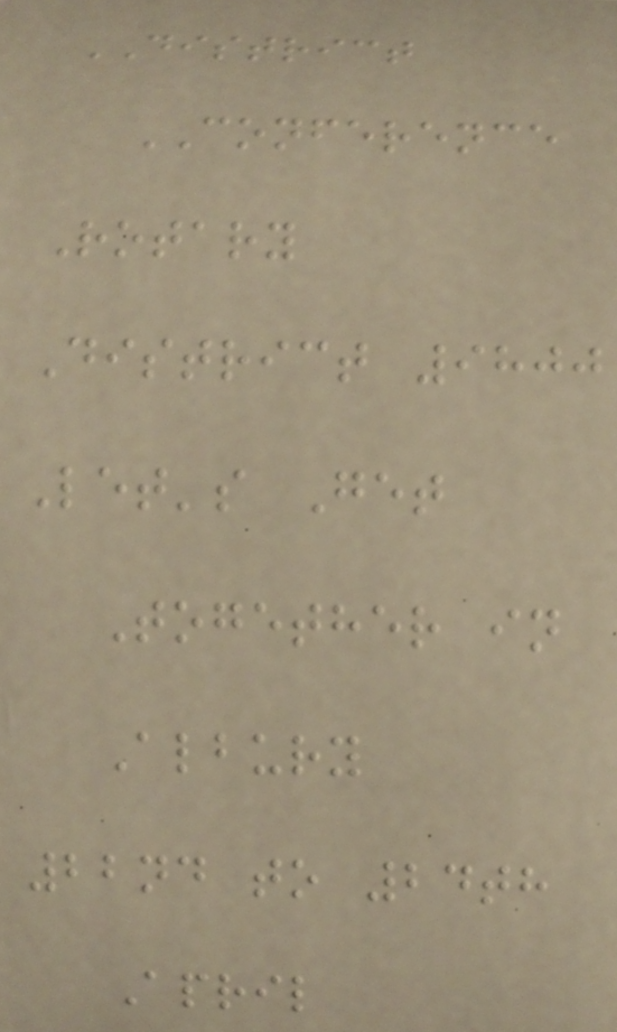DISTRICT
CONFERENCE
Rotary
District 9800
Let's Get
Together in
Albury
22nd to 24th
April
